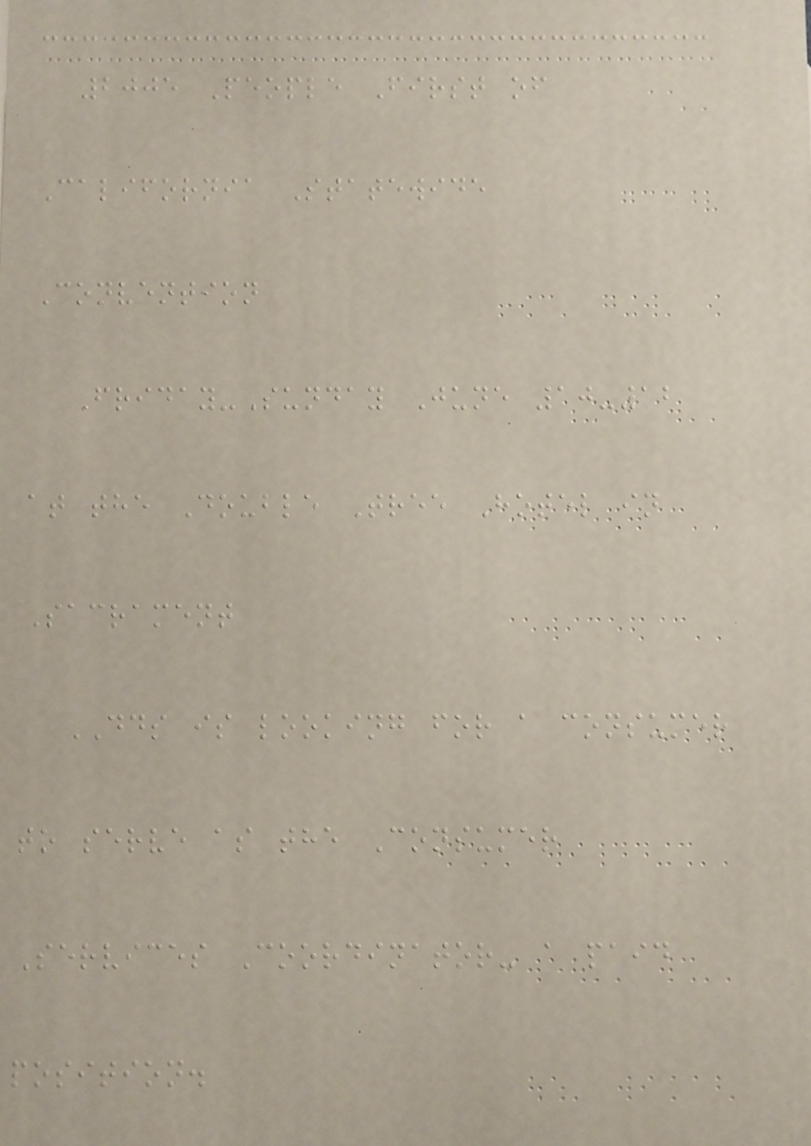2005 People First of
California Statewide
Convention
Friday-Sunday June 10-12
at the Double Tree Hotel in
Sacrament
DDS is looking for a consumer
to serve as the Consumer
Services Coordinator- a paid
position.
